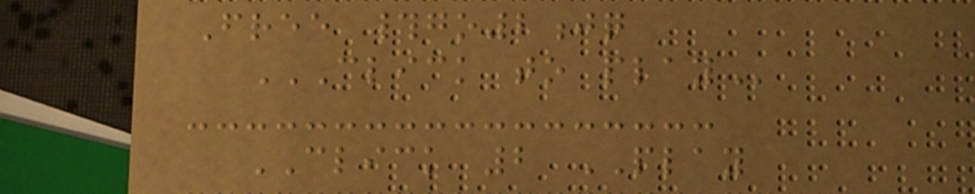Free #go2jq
CLICK TO PLAY
CLICK 2 PLAY
